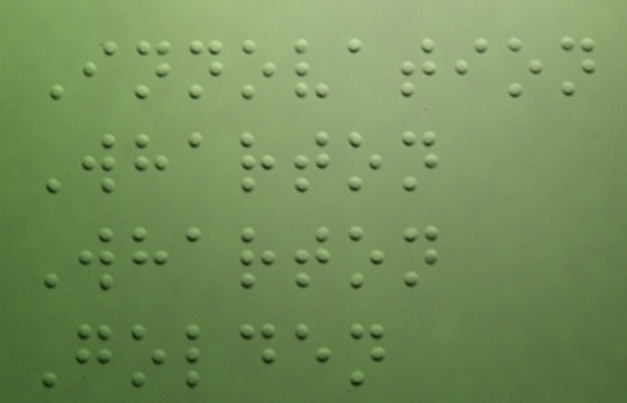Innovation
Wharton
Wharton
Golden
